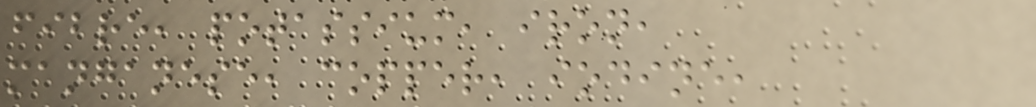fibre, potassium, iron,
manganese, copper, iodine,
